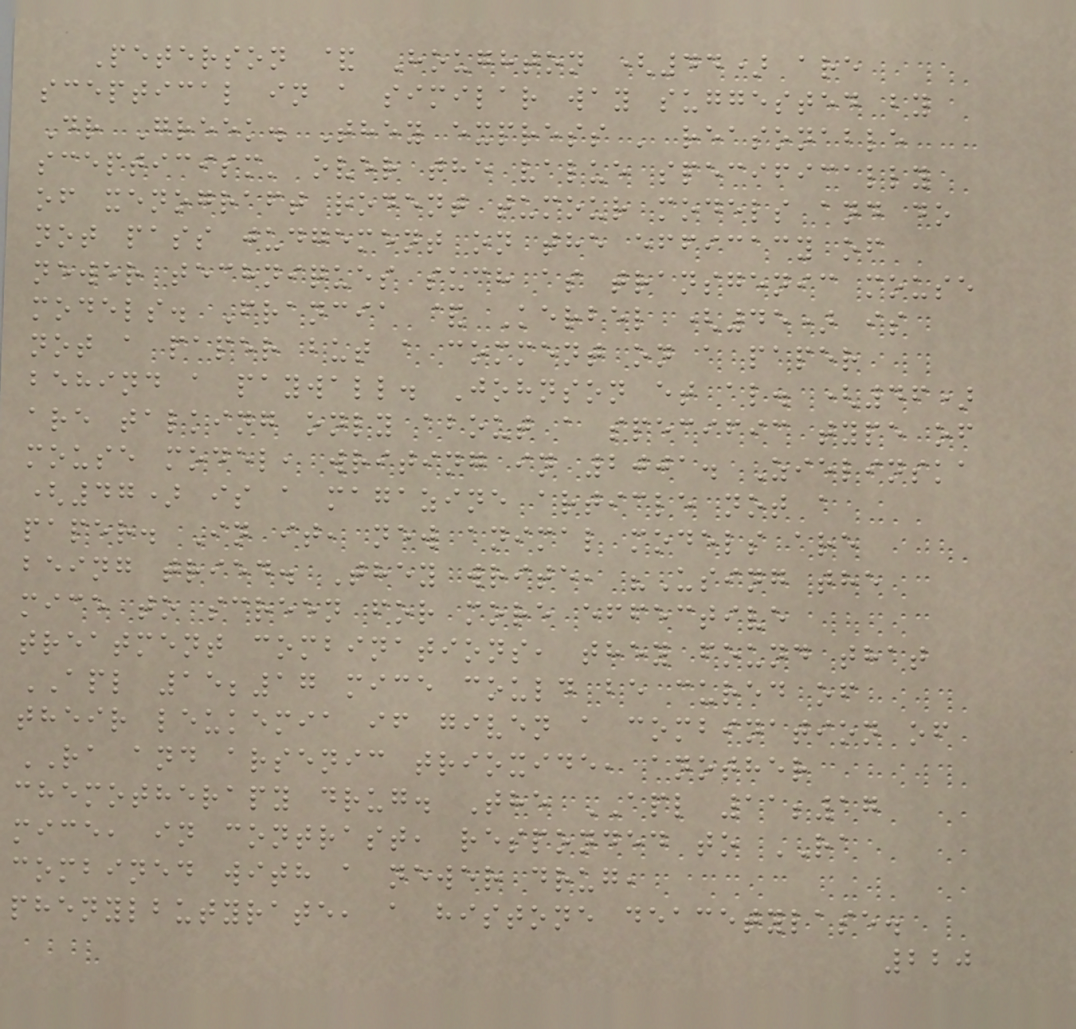Peterson & Houghton (44) are
sceptical in a similar way suggested by
Dr Greek. They express ' reasonable
scepticism' over the value specifically
of xenograft rodent tumour models and do
not pass judgement on the efficacy of
newer techniques such as transgenic mouse
models. Francia & Kerbel (45) is
not a paper but a comment on a paper
behind a paywall. Johnson et al. (46)
are talking only about a specific type of
mouse model, writing in 2001. Zielinska
(47) is a magazine article not a
paper. In it, new animal models are
being tried. They write, "Using the
mice to screen for more effective
treatment combinations, they found that
APL 15;17 mice could be cured of
their leukemia if given a combination of
RA and arsenic trioxide, another
chemotherapy drug. The APL 11;17
mice, in contrast, responded to RA
combined with a newer drug,
phenylbutyrate, a histone deacetylase.
220
